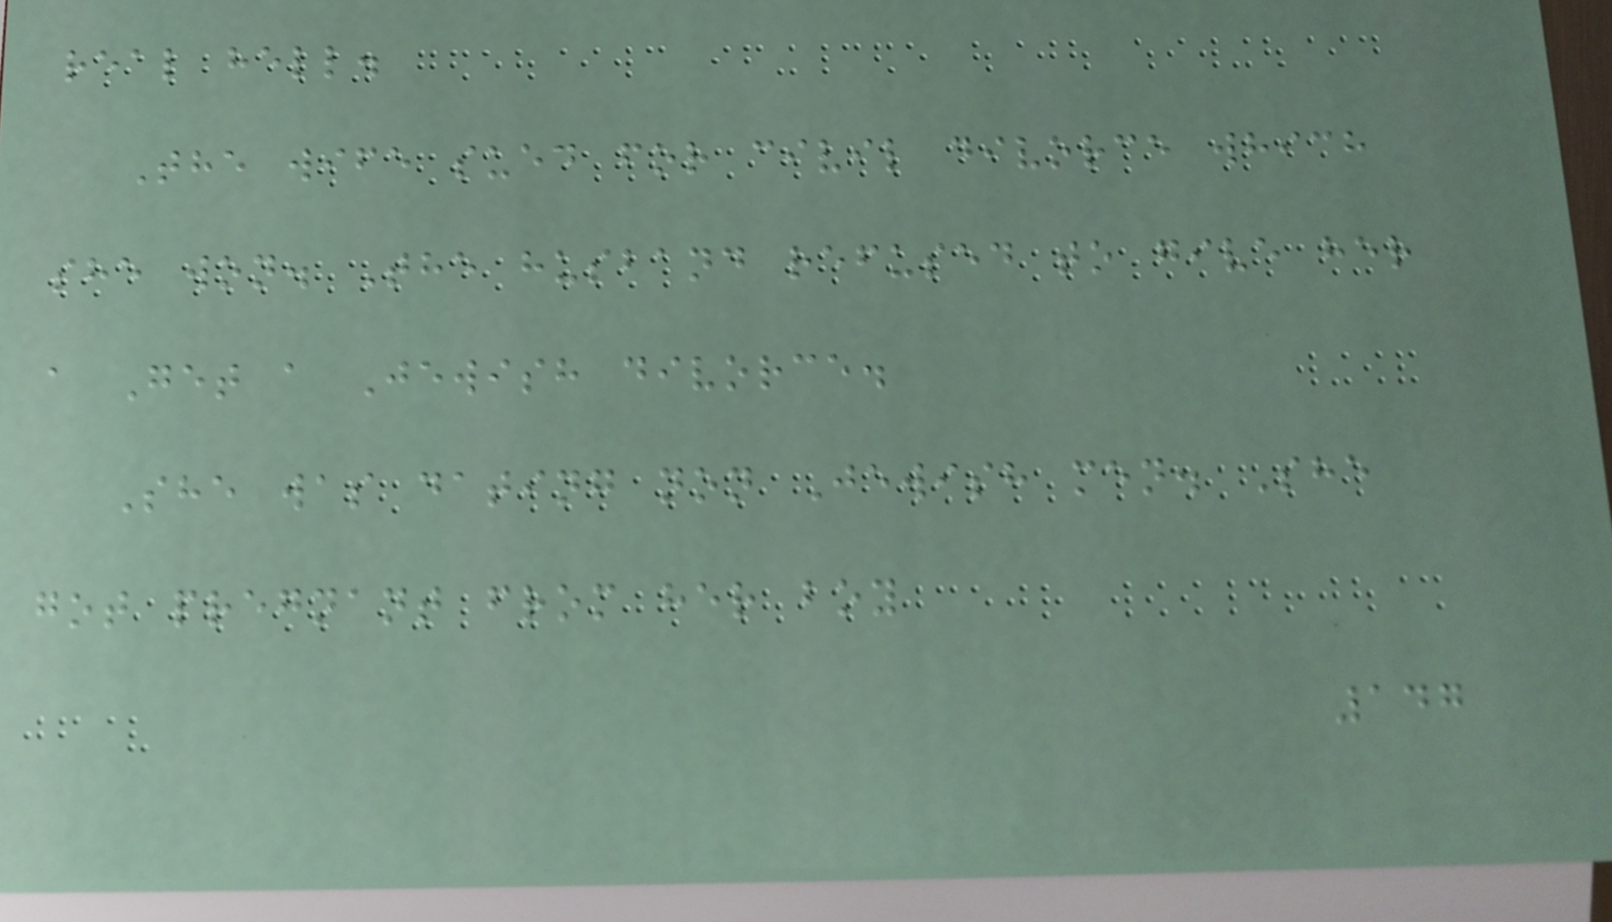real hell.
The wife sued for civil divorce which
she won. The husband refused to give her
a Get a Jewish divorce.
She was dating non Jewish men. She
got pregnant from her boy
147
